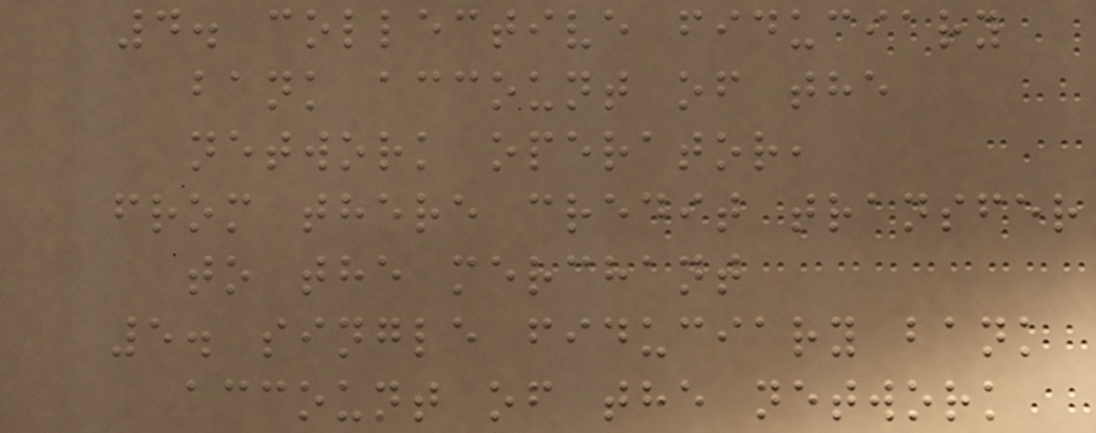4. collective fiduciary
bank account of the
network operator,
from there credit transfer
to the merchant
5. single fiduciary bank
account of the network
